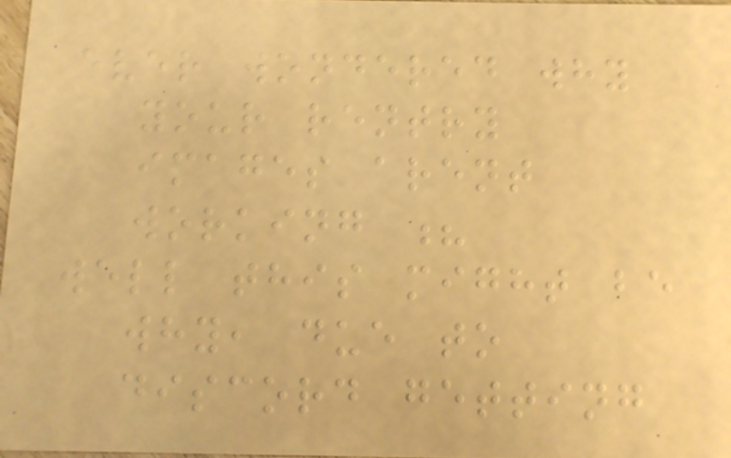ever wondered why
your rentry
images arent
working ?
well this might be
why, due to
discord getting
